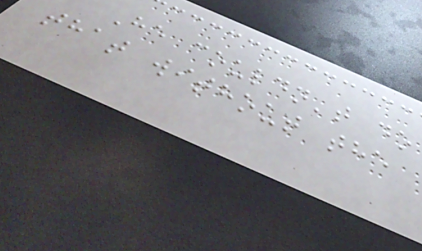He couldn't do
that without the
